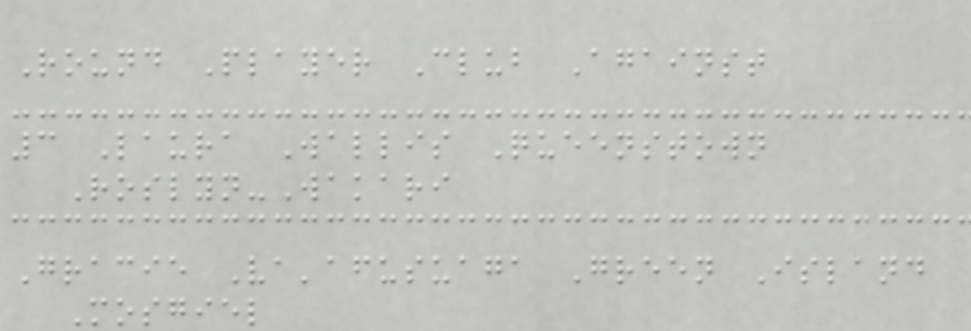Round Player Club Against
3 Laura Wallis Queenstown
Roslyn-Wakari
Gracie Va'afusuaga Green Island
Mosgiel
